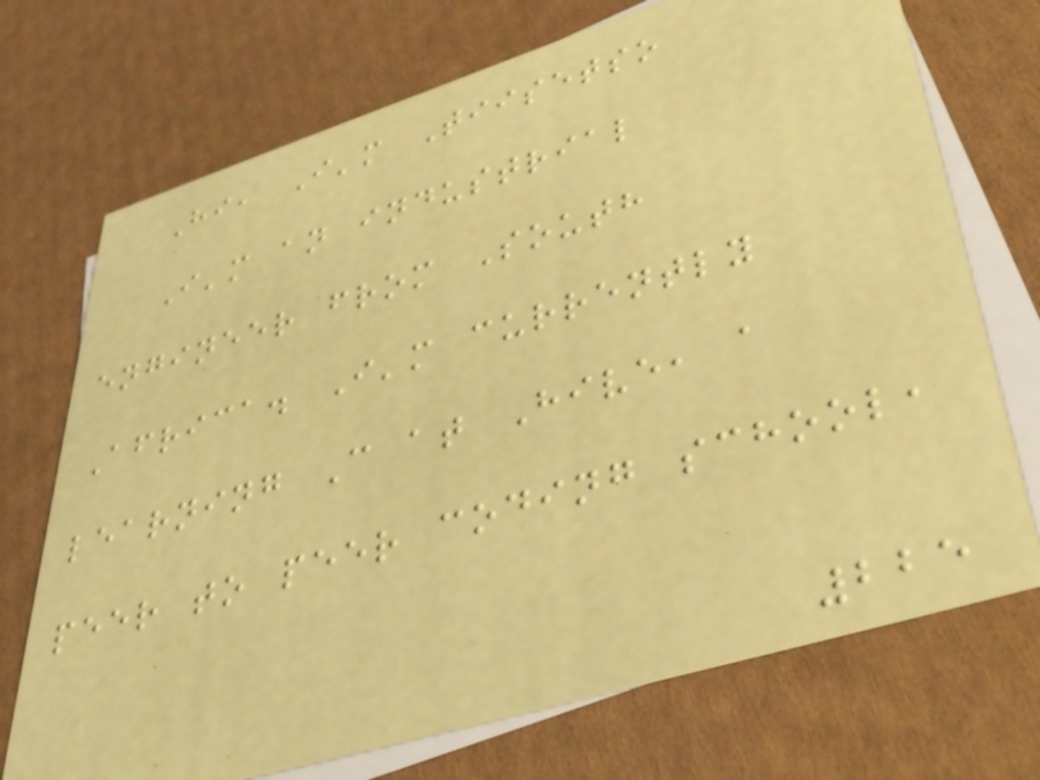Hi, I'm Tiisetso
I'm an industrial
engineer from South
Africa. I'm currently
learning C at Hive, a
peer to peer coding school,
225
